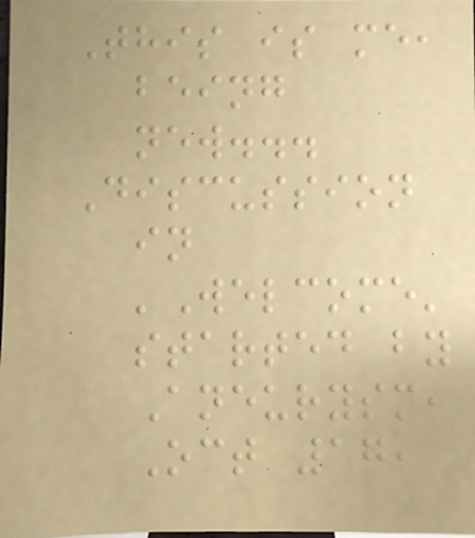This is me,
being
new...
Discussion
in
'Welcome'
started by
Aneurysm,
Oct 17,
